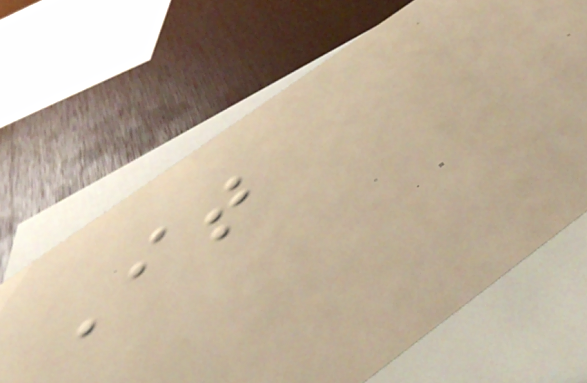It
